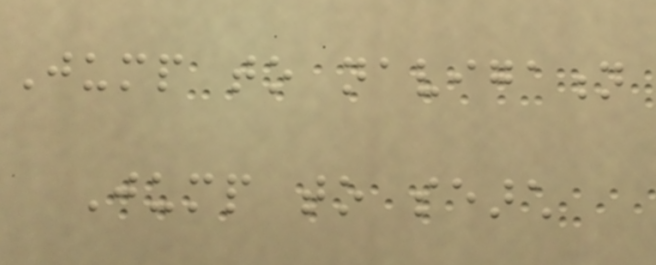Jump to navigation
Jump to search
